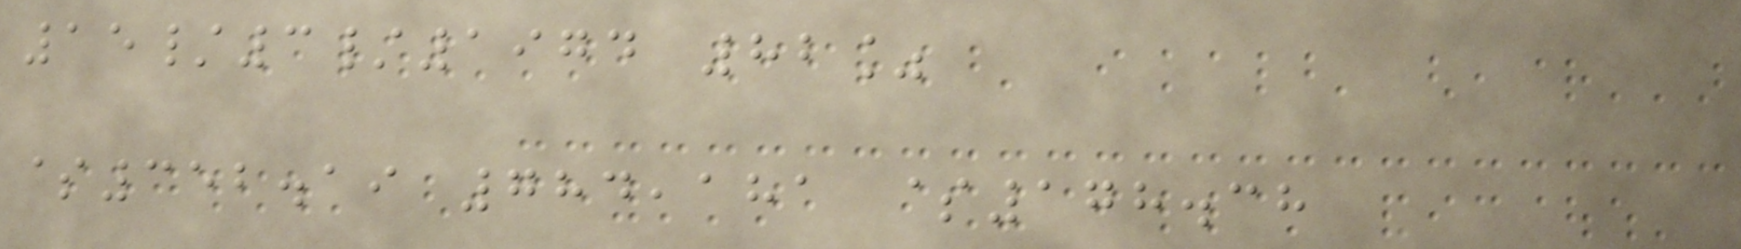15/3/1974 82%
$352.19 784,181 $178.38
